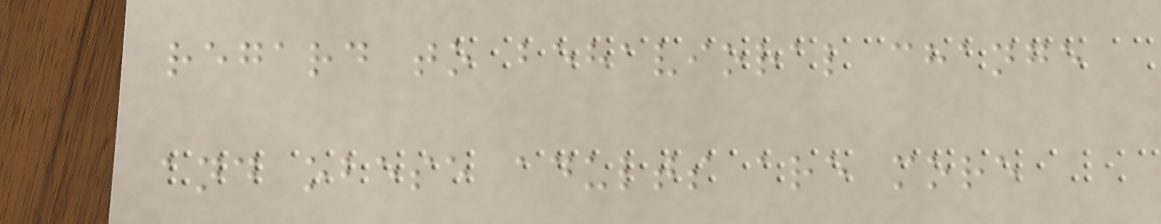regard to behavioral change
and obese adults are more
